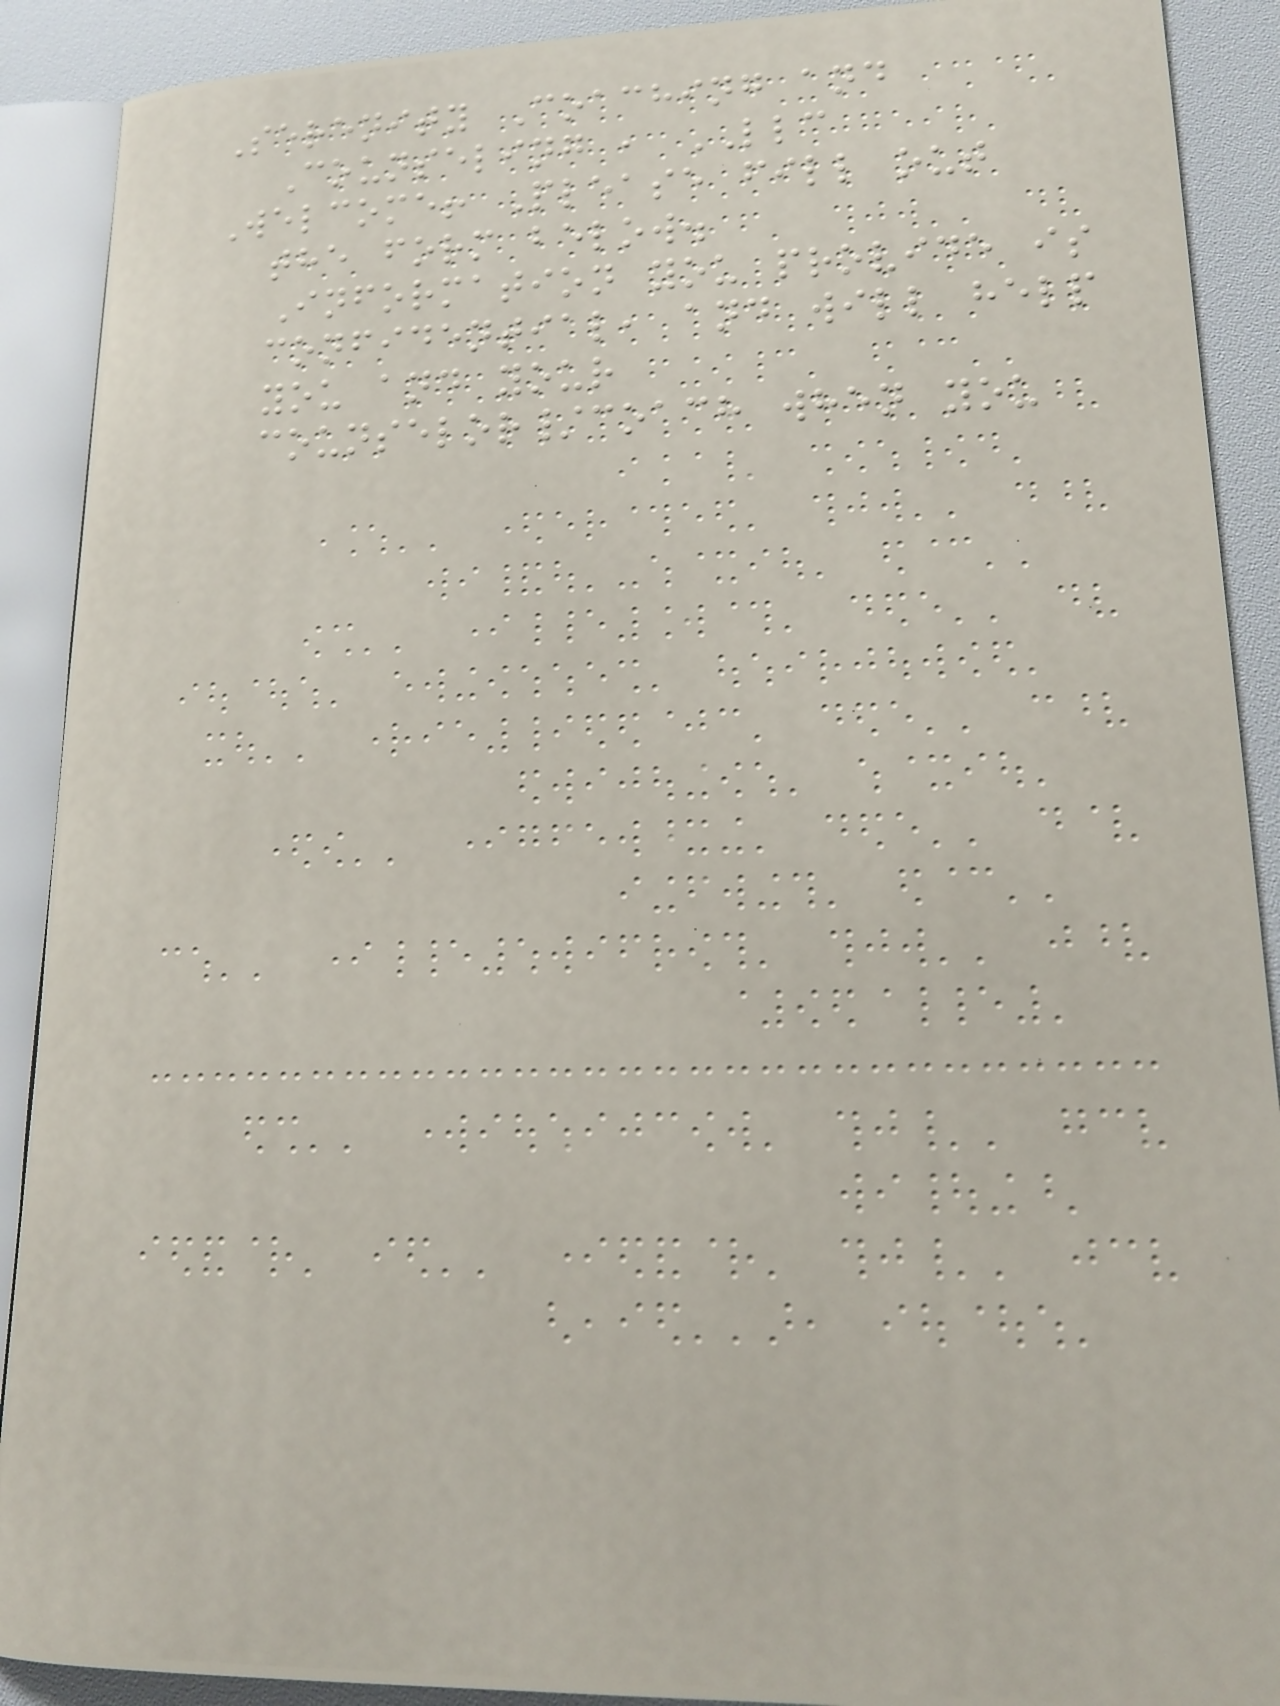Serenity Coaching and
Counseling , LLC
Welcome! Please fill out
the form below.
Information you provide is
confidential, and will help
you and your
counselor/coach when you
